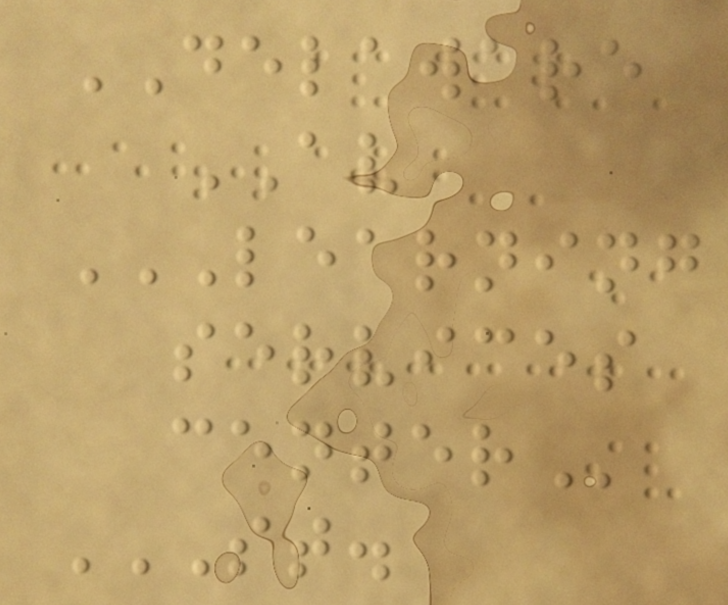DELAWARE
AV
LEARNING
SERVICES
CENTER
ST.
